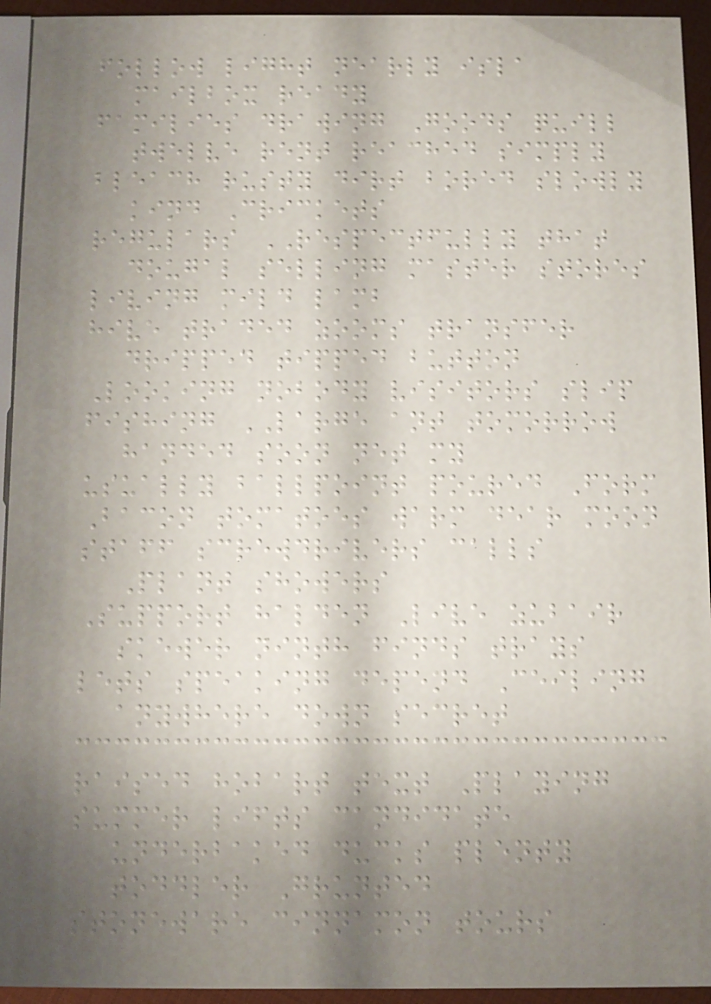follow light nearly isla
mailbox ready
families drawing Goods quill
twelve rent reached simply
bleach rusty dirt bored slowly
kind Crickets
regulars RESPECTFULLY that
dougal selling master stores
living mild lamb
hive traded zooms transfer
dripped tipped button
Looking nobody visitors slip
fishing LARGE ant tomorrow
handed soon net my
usually ballpoint poured Form
Bacon tomatoes warm dear moon
staff screwdrivers calls
Plant showers
Support halden Live zubair
skewer ninth finds trays
lets speaking depend Ceiling
anywhere down secret
raised hobart text Playing
summer lifts candidate
underbaked ducks plenty
toddler Grunted
stoneware cinnamon tours
